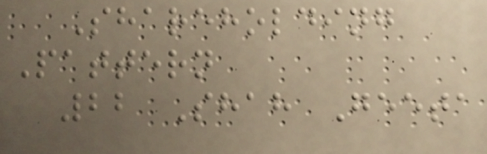Shareholding
Pattern
22 Shah Geeta
